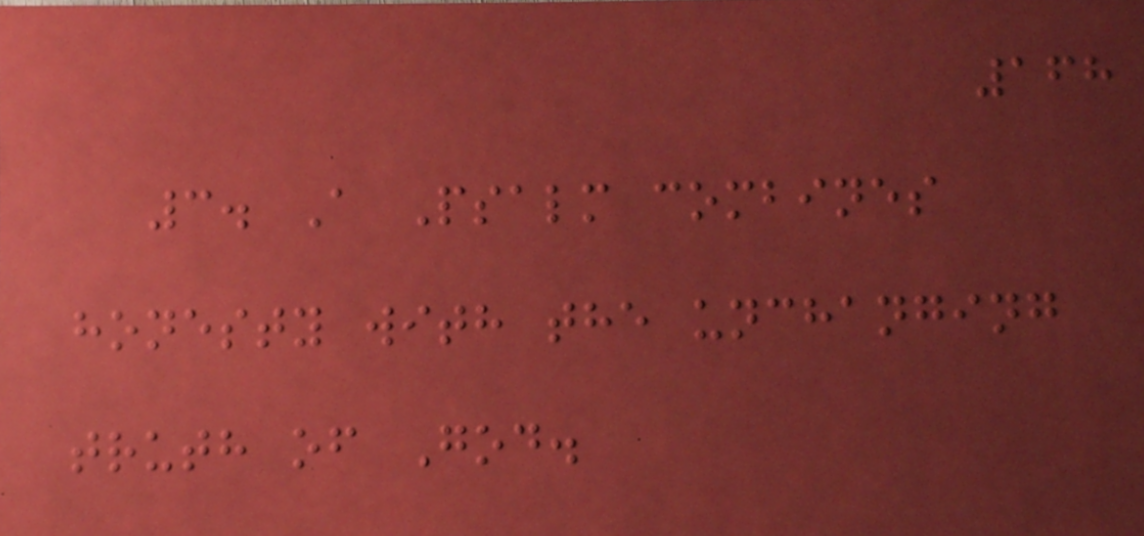168
3. A Psalm combines
honesty with the unchanging
truth of God.
